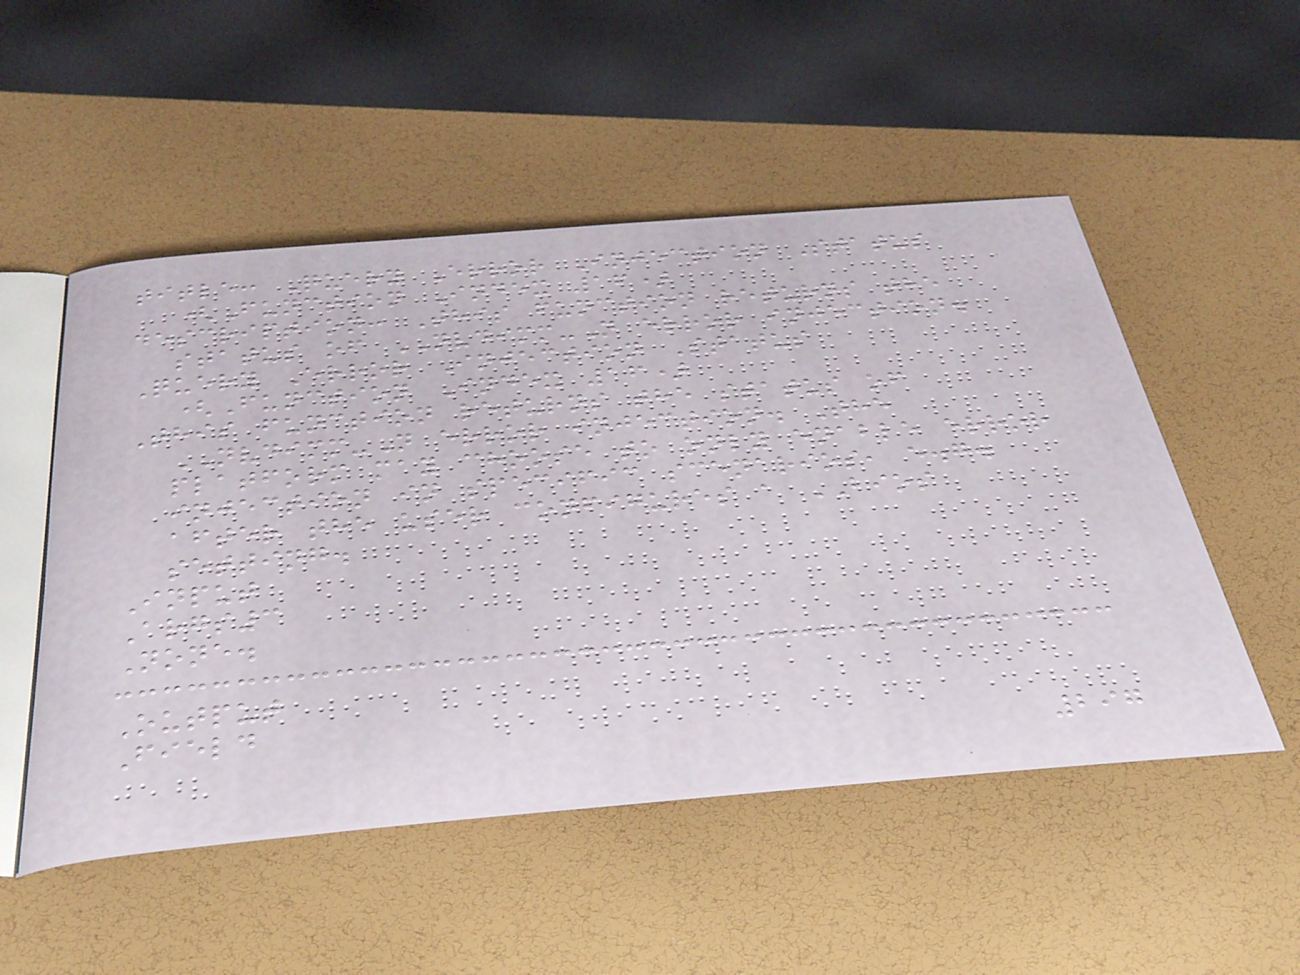title: Query Error Injection Status
(Function Index 16)
description: This function returns the
status of NVDIMM-N error injection.
Query Error Injection Status
(Function Index 16)
This function returns the status of
NVDIMM-N error injection. The
platform may choose to only enable error
injection in specific scenarios, e.g.
after the user configures a BIOS
setting.
Input
Args3
None.
Output
Field
297
